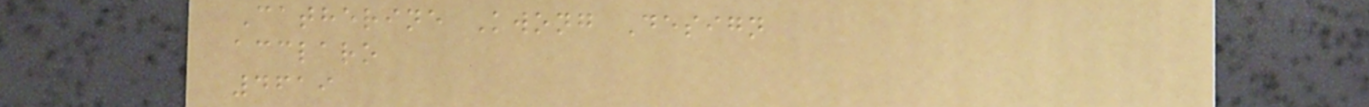Catherine Kwong Design
acclaro
4619
